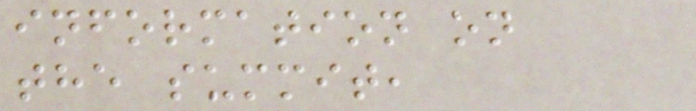information on
the summit,
